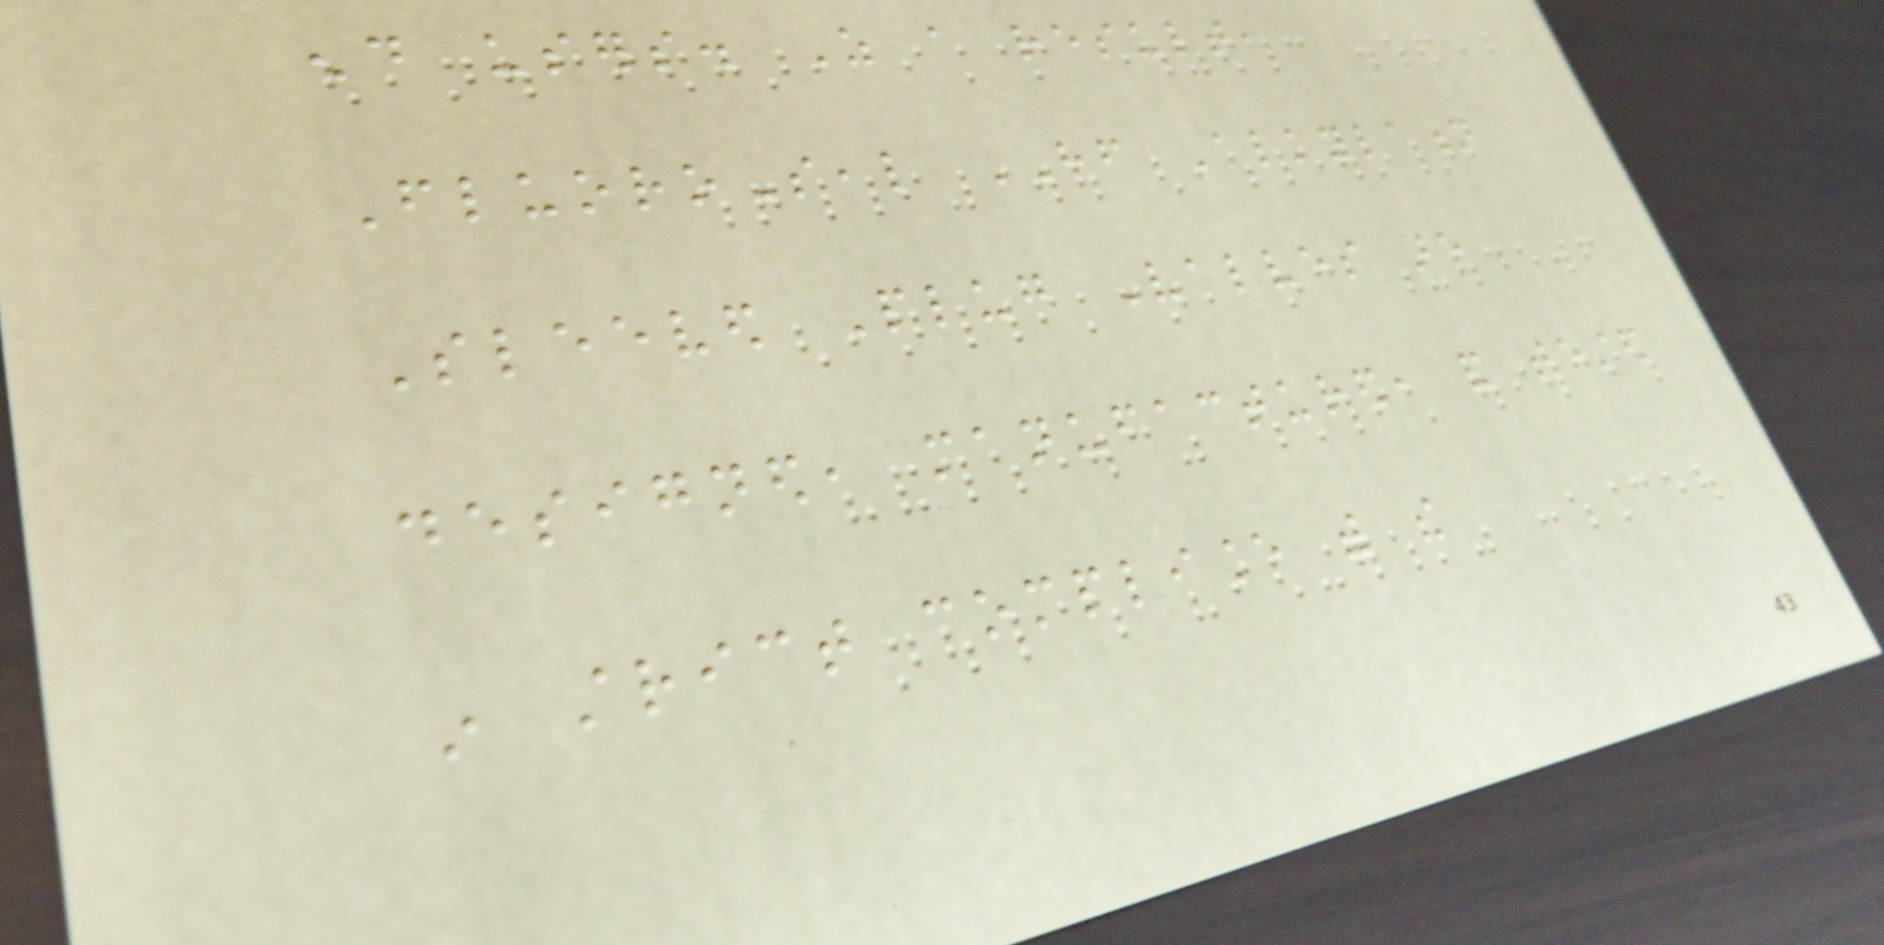end users. As a result,
FluoroSeal HF Alkylation
Sleeved Plug Valves are
designed, manufactured, and tested
in strict compliance with the
